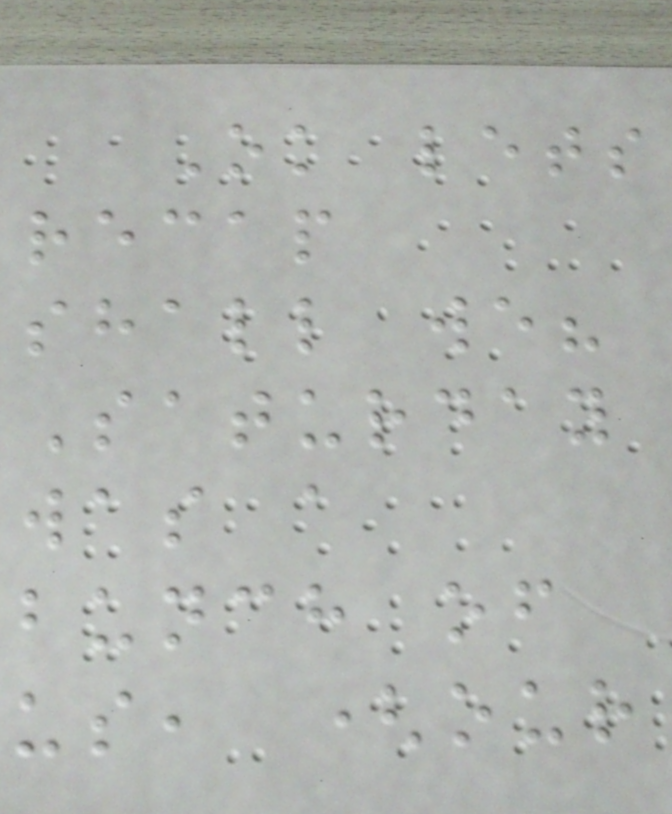Ok lets
recap
shall we?
Saturday
was a
bunch of
us, (our
